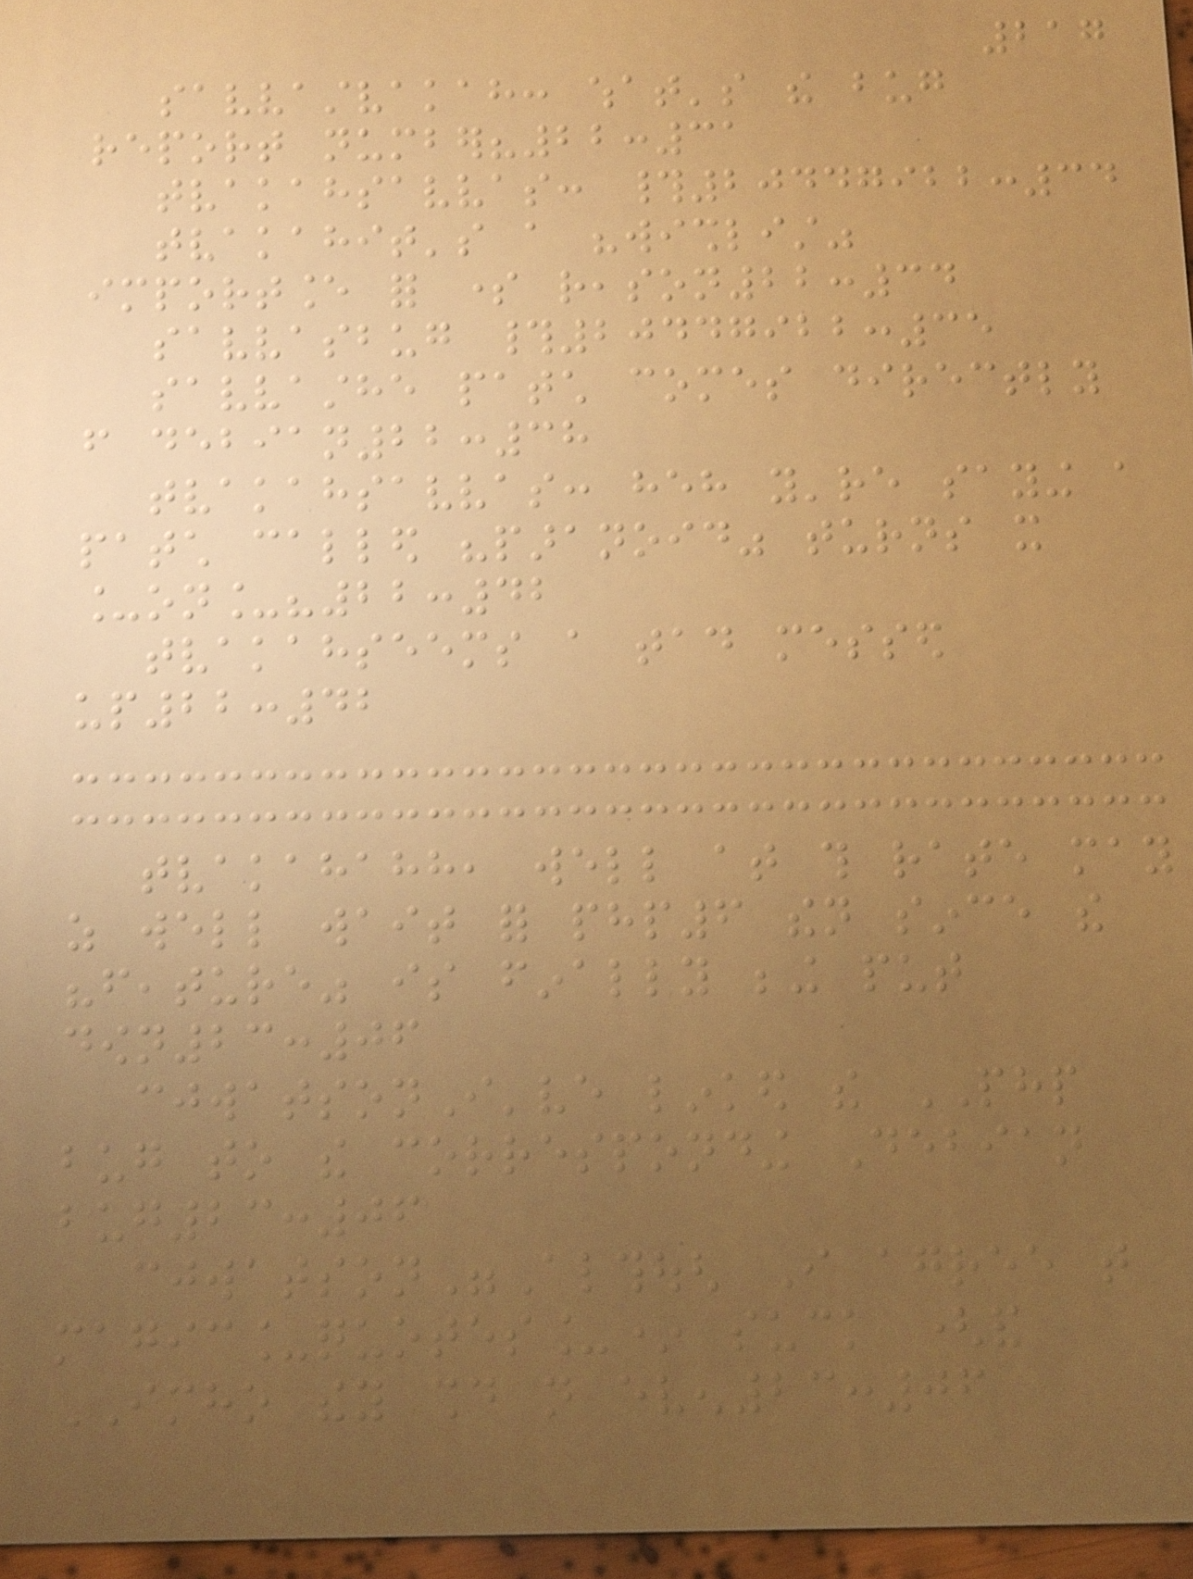217
savvastvakah: what's the bug
report number?22:31
tvakahsavvas: #20447922:34
tvakahit's a "wishlist"
importance for some reason22:34
savvasbug #20447922:35
savvasthe patch comes directly
from debian22:38
tvakahsavvas: heh you're saying a
patch called "paranoid" turns it
_on_?22:42
tvakahseems a tad messed
up22:42
tvakahahh, well at this rate may
as well wait for php6 then since the
"feature" is finally being put
down23:06
cjwatsonI've linked the PHP
bug to the corresponding Debian
bug23:06
cjwatson"Although I agree that
magic_quotes_* suck (and
IMHO they should not even23:06
